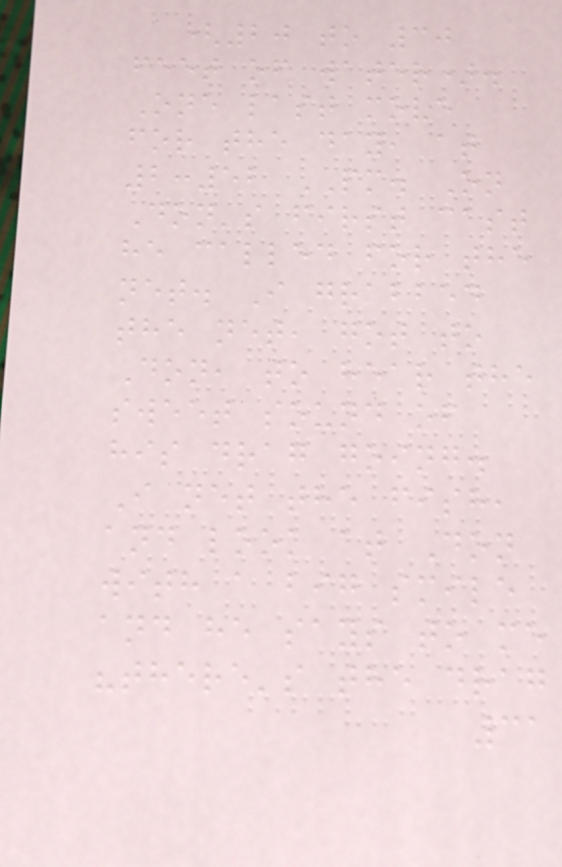(20 to 30
feet of water).
One last move
for the day, at
2:52 PM. On
Don's first cast
he called for the
net. I grabbed
the net, got to
Don, to hear the
sweet sound of
his drag going.
I net the fish,
and look at Don
with a big smile
and he says to me
"there's the drag
31
